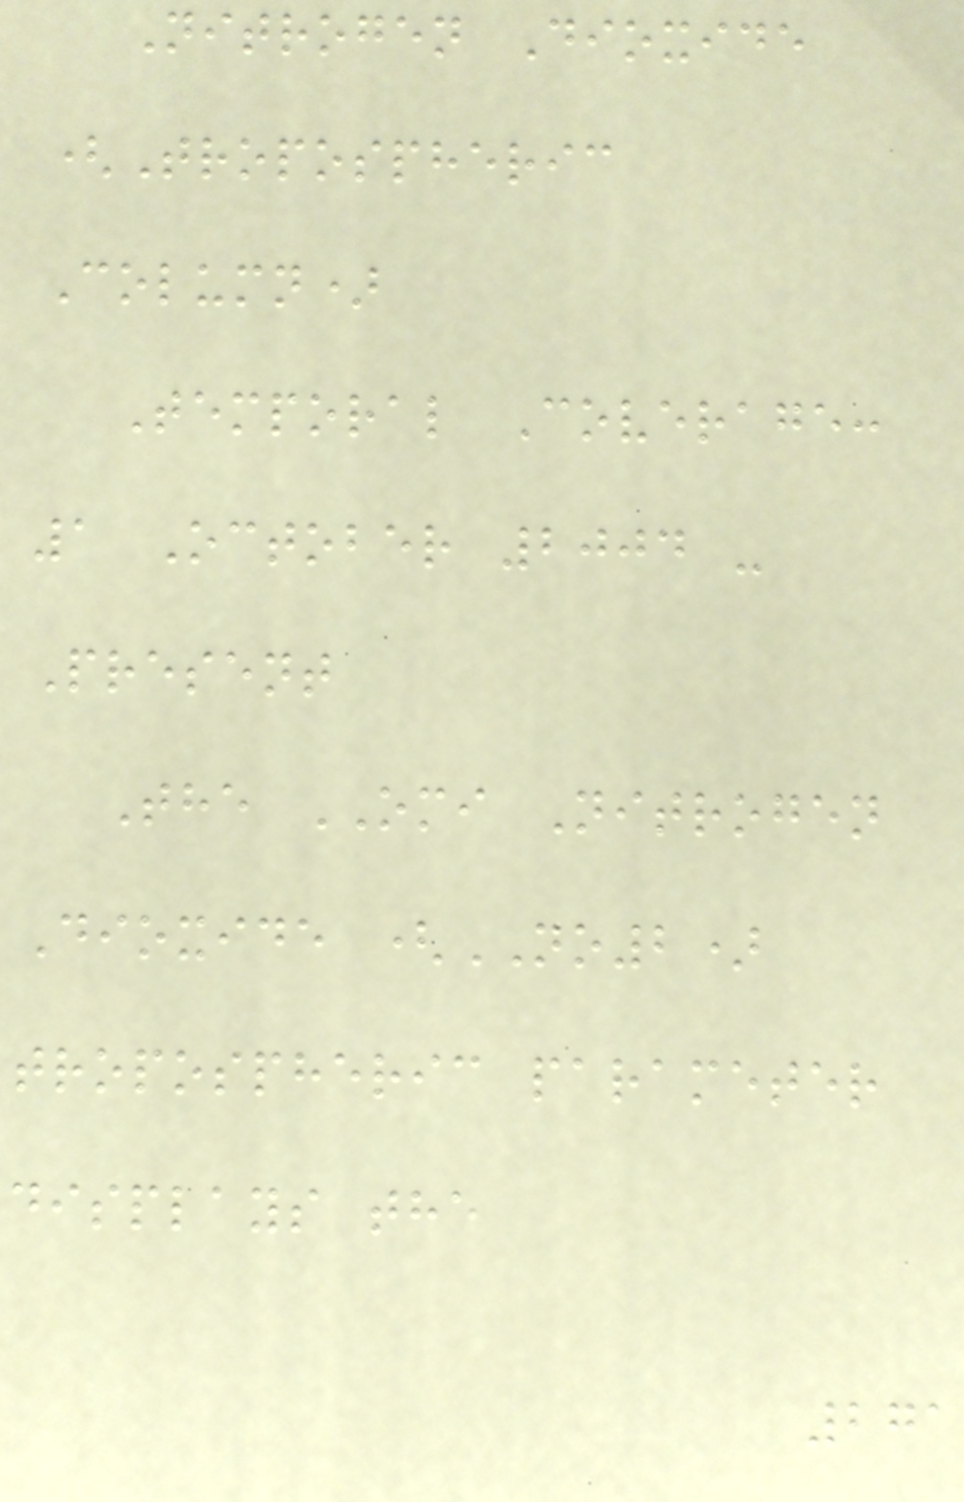Nitrogen Dioxide
(Tropospheric
Column)
Temporal Coverage:
1 October 2004 -
Present
The OMI Nitrogen
Dioxide (NO2)
tropospheric parameter
displays the
271
